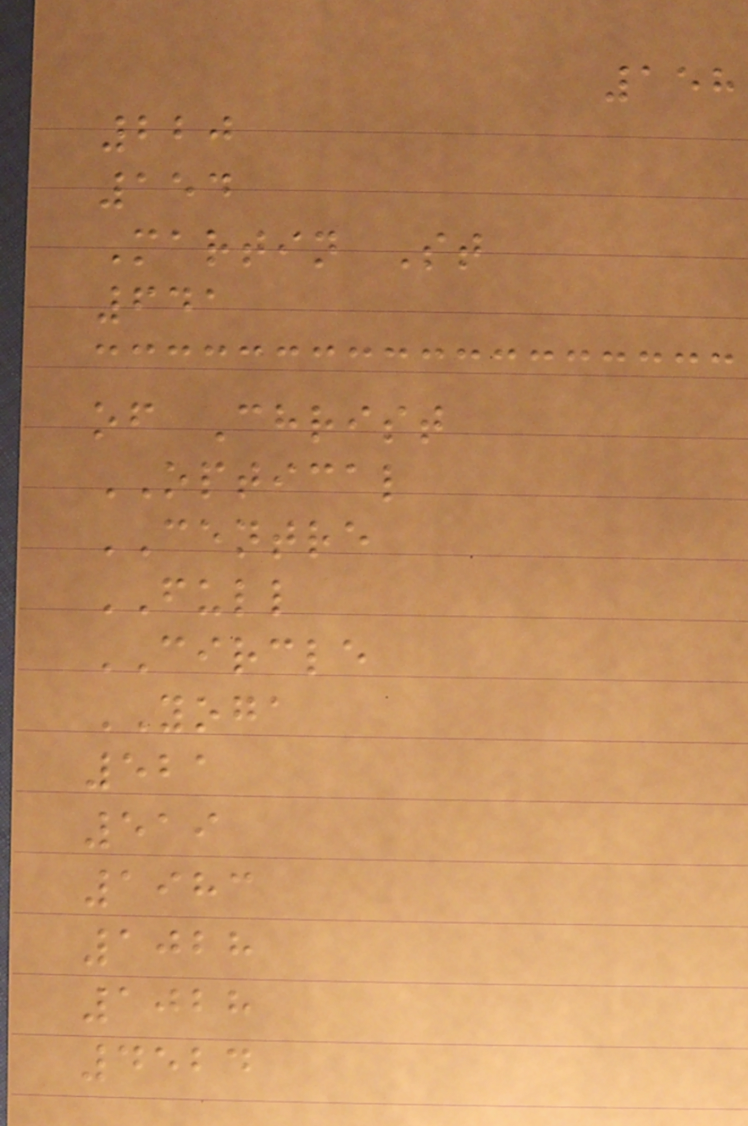158
220
154
Martin St
641
of Christ
OPTICAL
CENTRE
FULL
CIRCLE
YOGA
521
519
1983
1028
1028
4524
